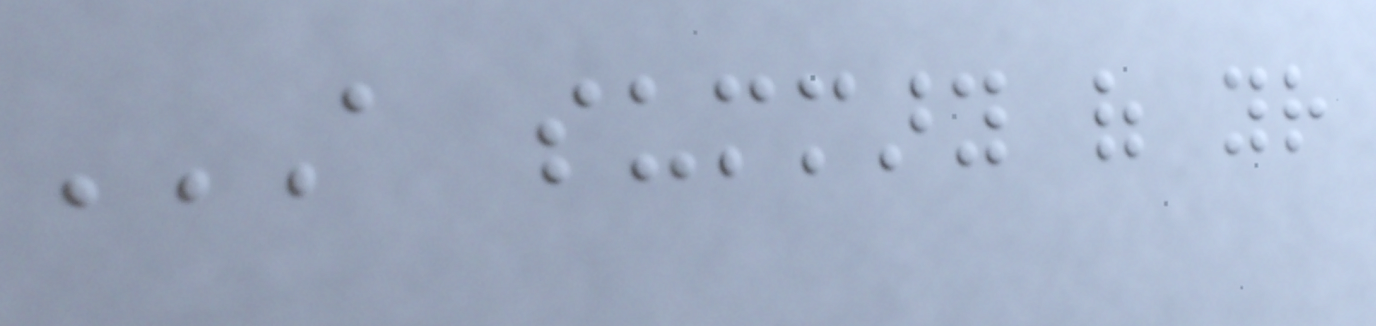A SUMMARY OF YOUR
